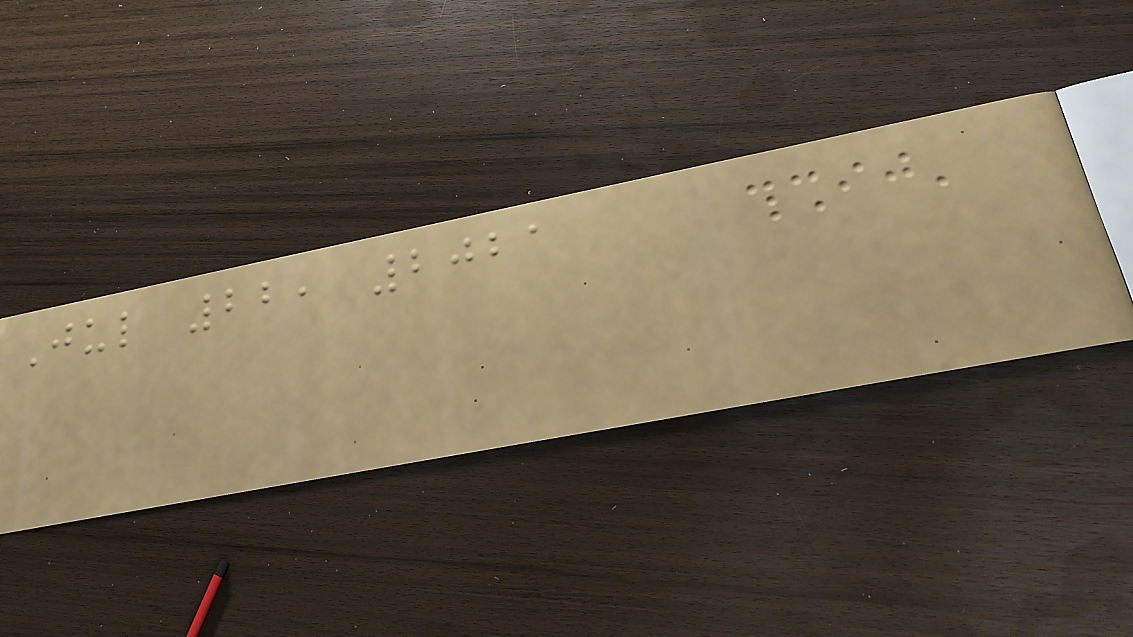Jul 22, 2021
